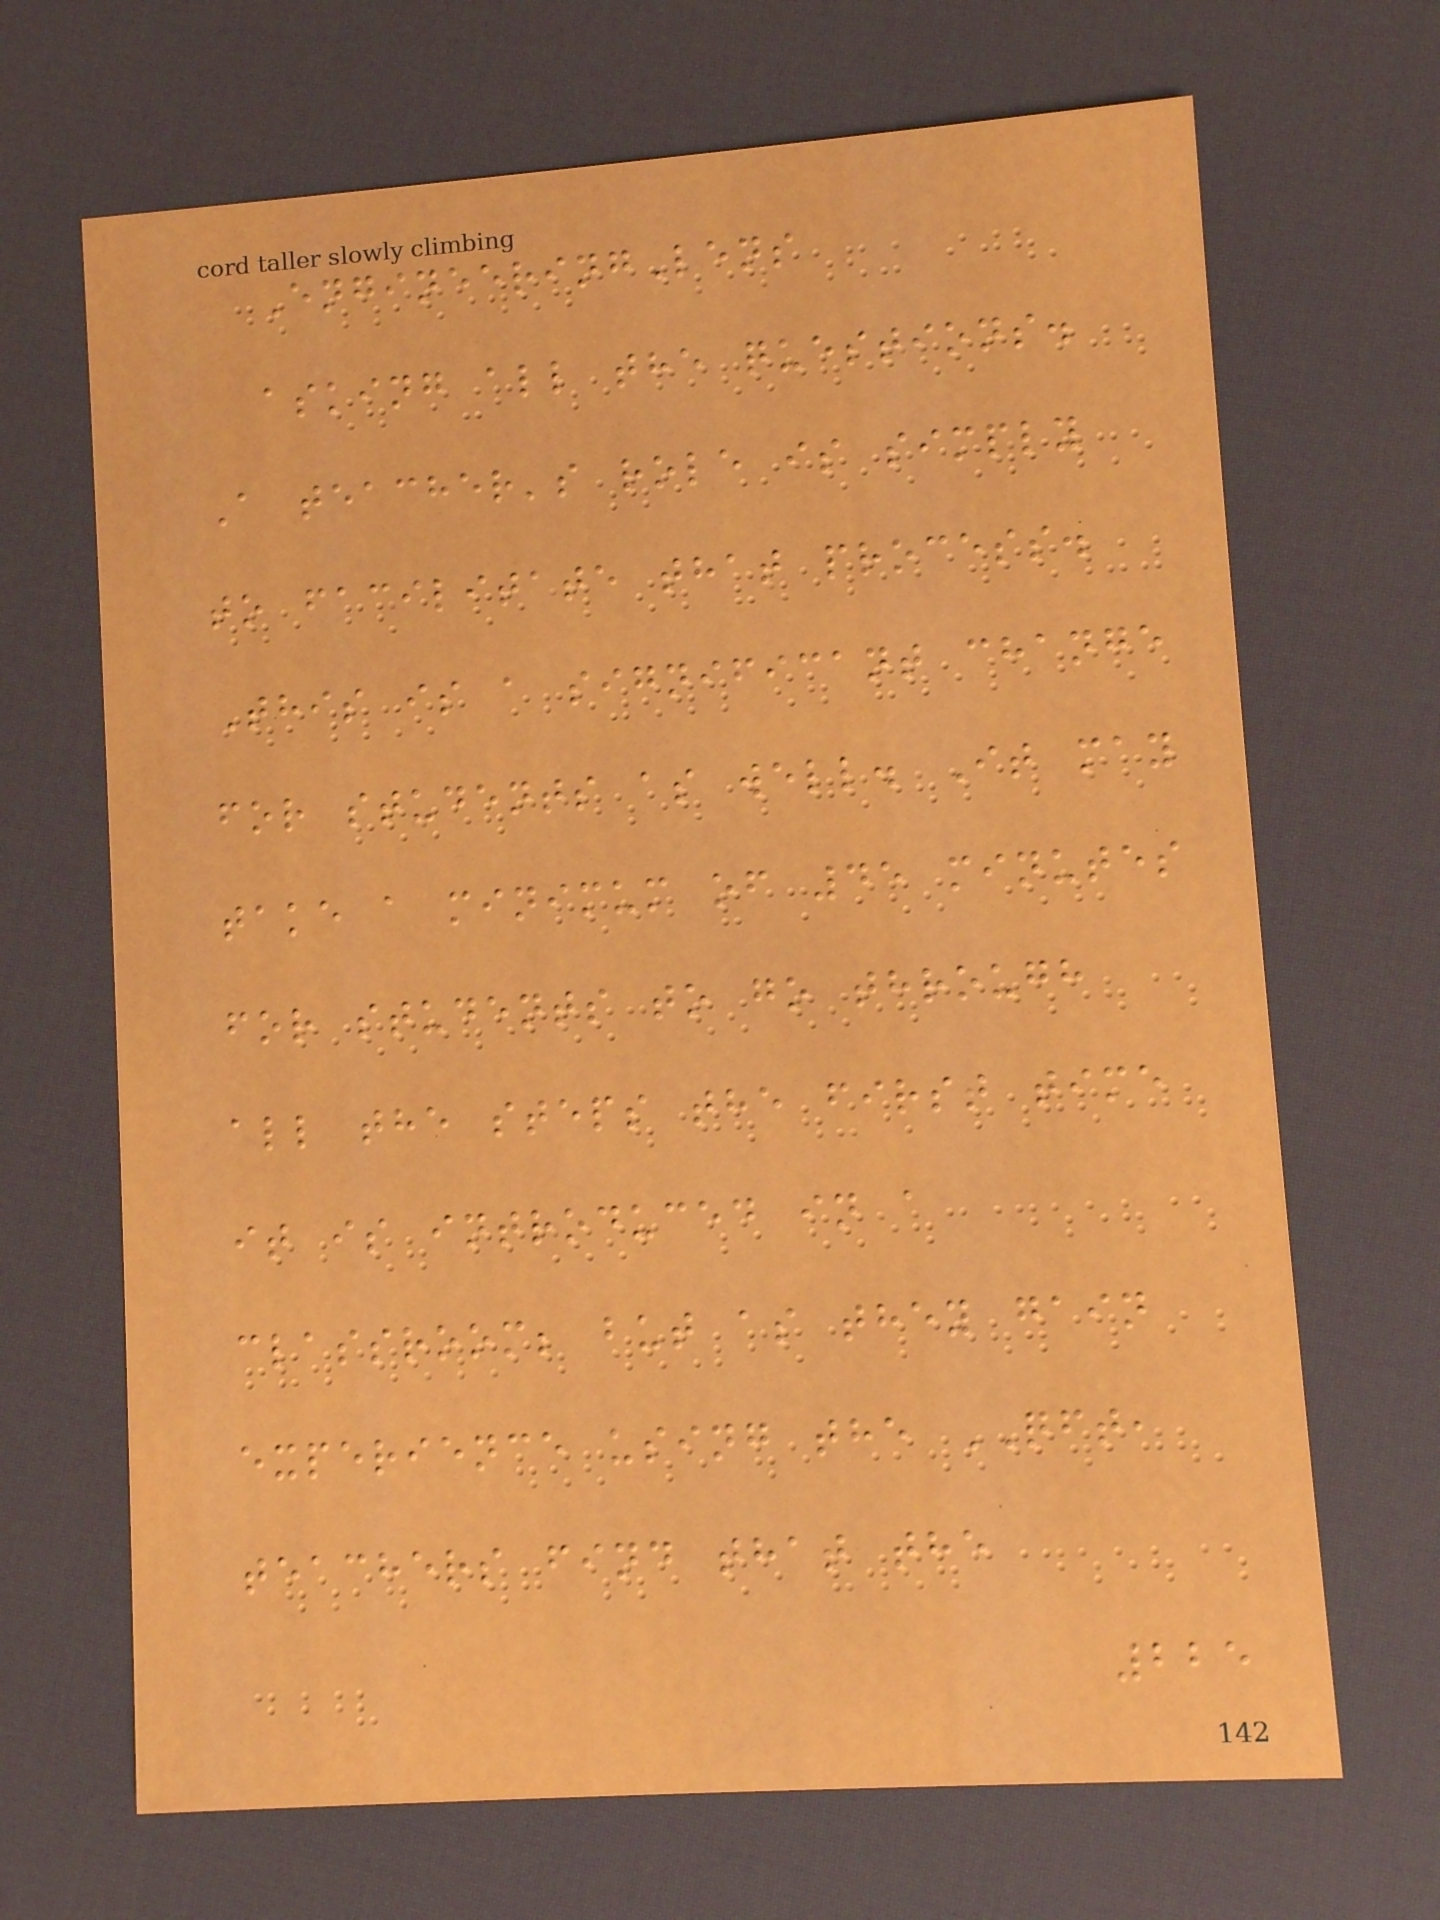EngineeringLens
asking all the questions.
A teacher's role is simply
to facilitate that process.
This is a significant change
for students as well. It may
take a minimum of 45 minutes
for students to go through
all the steps the first time
it is introduced in a
classroom; but as they gain
experience using the QFT,
teachers find that the
225
